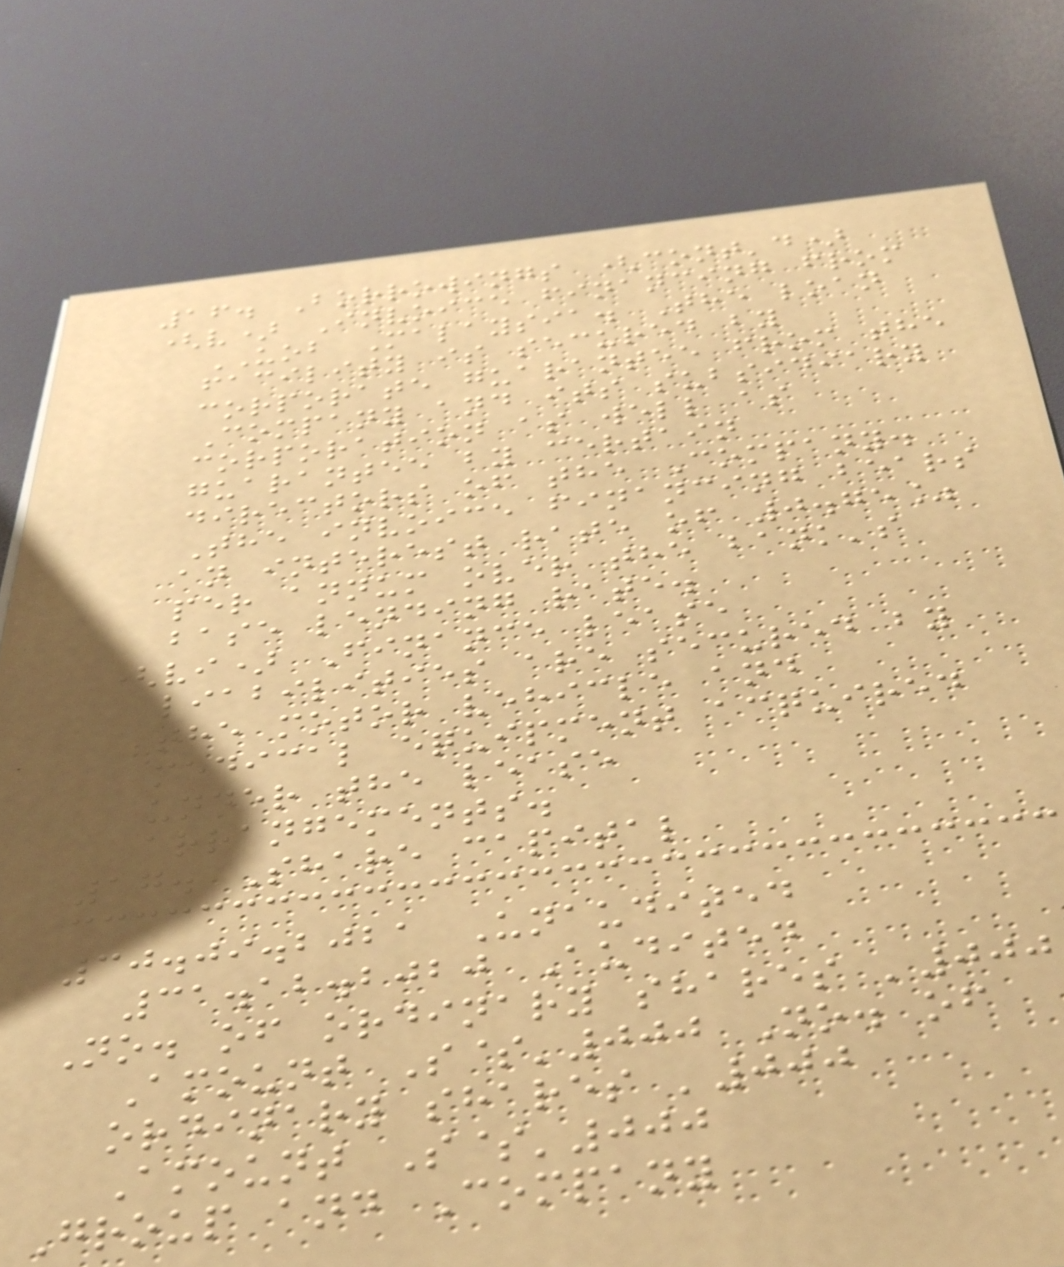16. Borrowings (cont'd)
(v) Invoice financing from
UOB Malaysia. The loan
facility is secured by
corporate guarantee from the
Company and its subsidiary
corporation as well as
guarantee by certain
directors of the Company.
The invoice financing bears
an interest rate of 0.75%
per annum over the bank's
base lending rate.
(vi) Finance lease
liabilities are secured by
the motor vehicle and
medical equipment acquired
under the lease
arrangements.
17. Share capital
30.09.2021 Unaudited
31.12.2020 Audited
No. of ordinary shares '000
Amount S$'000 No. of
ordinary shares '000
Amount S$'000
Group and Company
